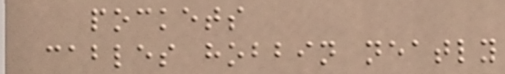pockets
cables hobbin neatly
